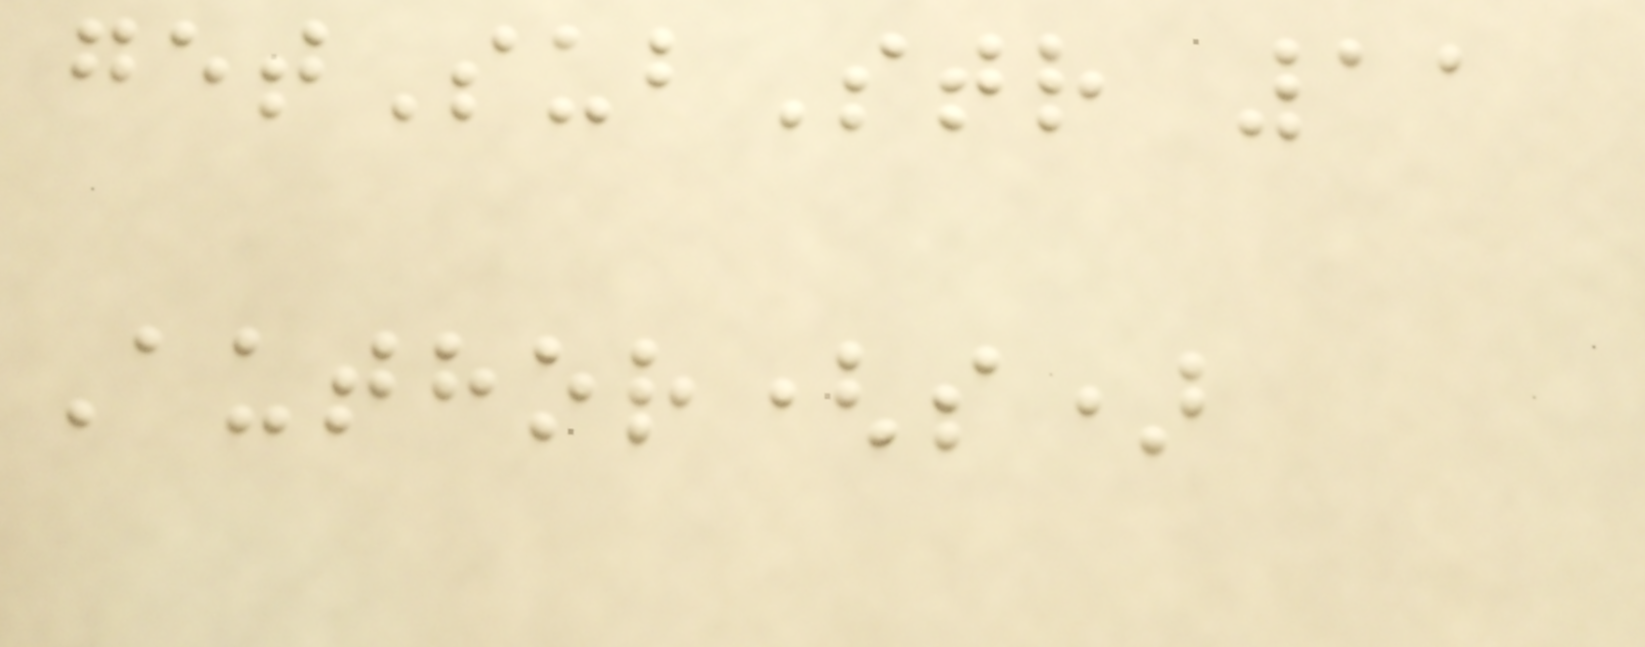getSubStr 11
Author(s)
